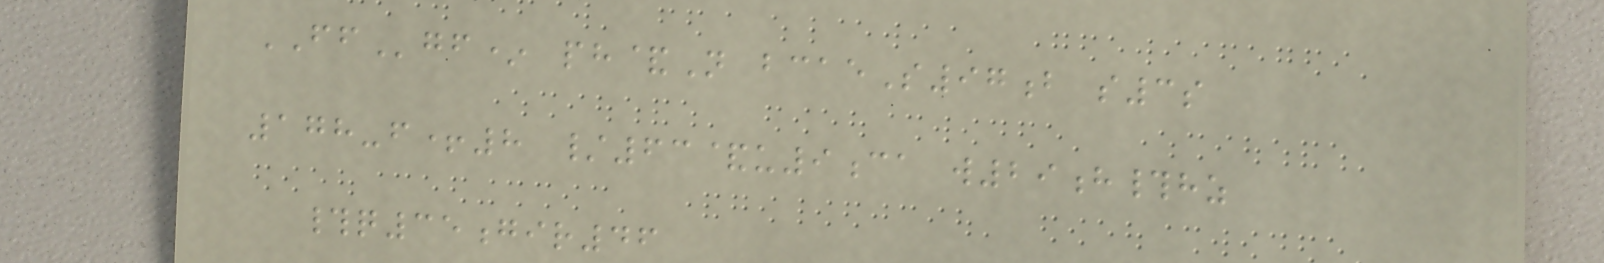FFgf* ph&N bcaeS97b s3s
178-f+8 /63&u9ca w29h#hz
#q35gir46
